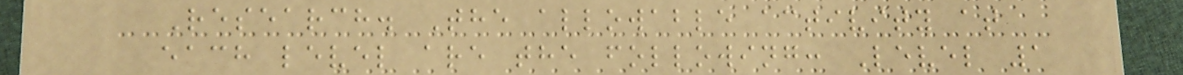Research. The allowable activity at
each level are the following: Level 1
